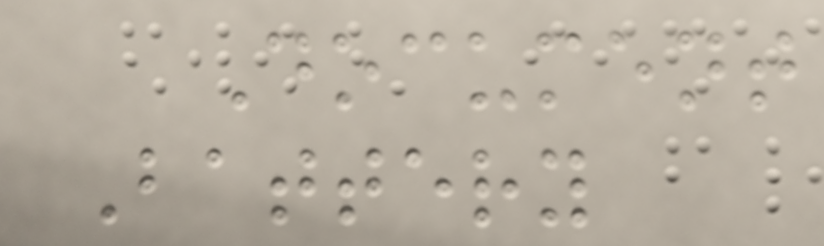Document
Battery
